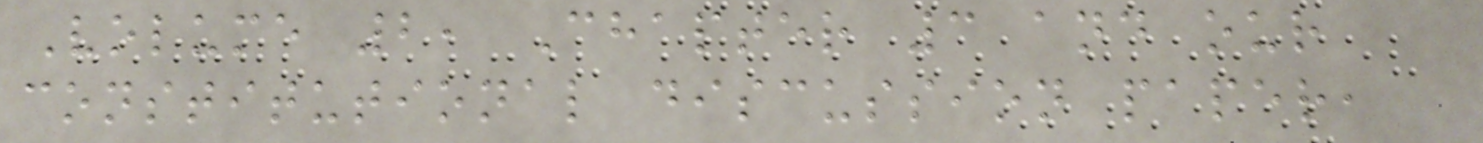Volume 2, Chapter 3 and our
constitutional discussion paper,
